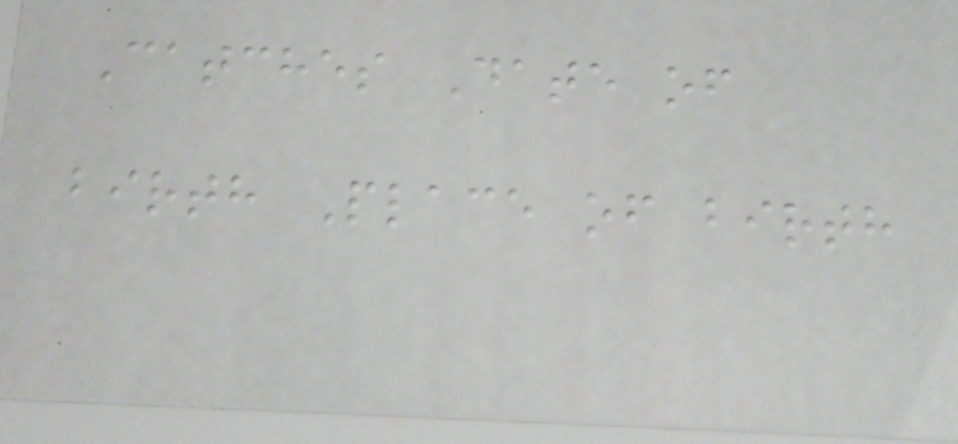Catches Date of
birth Place of birth
